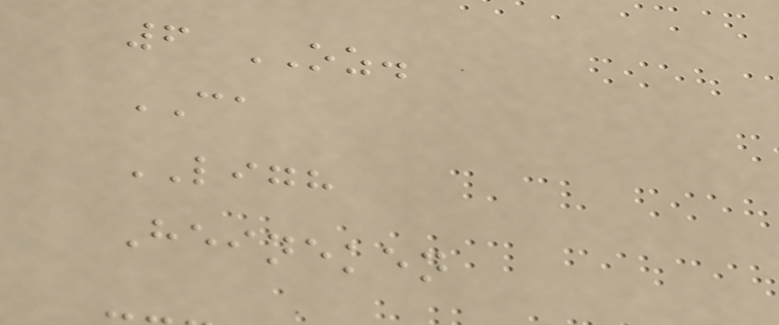6 OZ.
CA
LIGH
Heineken
